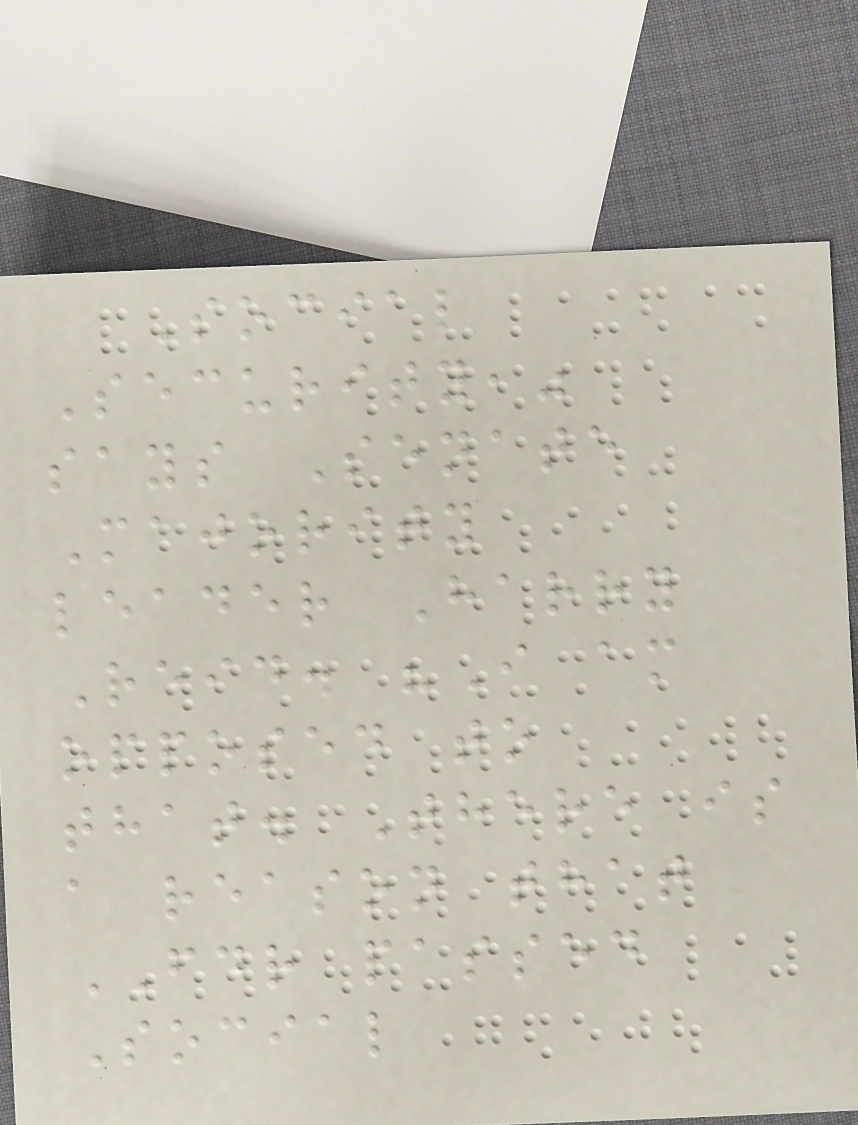Social
Security,"
says Senate
Majority
leader Harry
Reid. "I am
opposed to
that. There is
a reason that
FDR passed
Social
